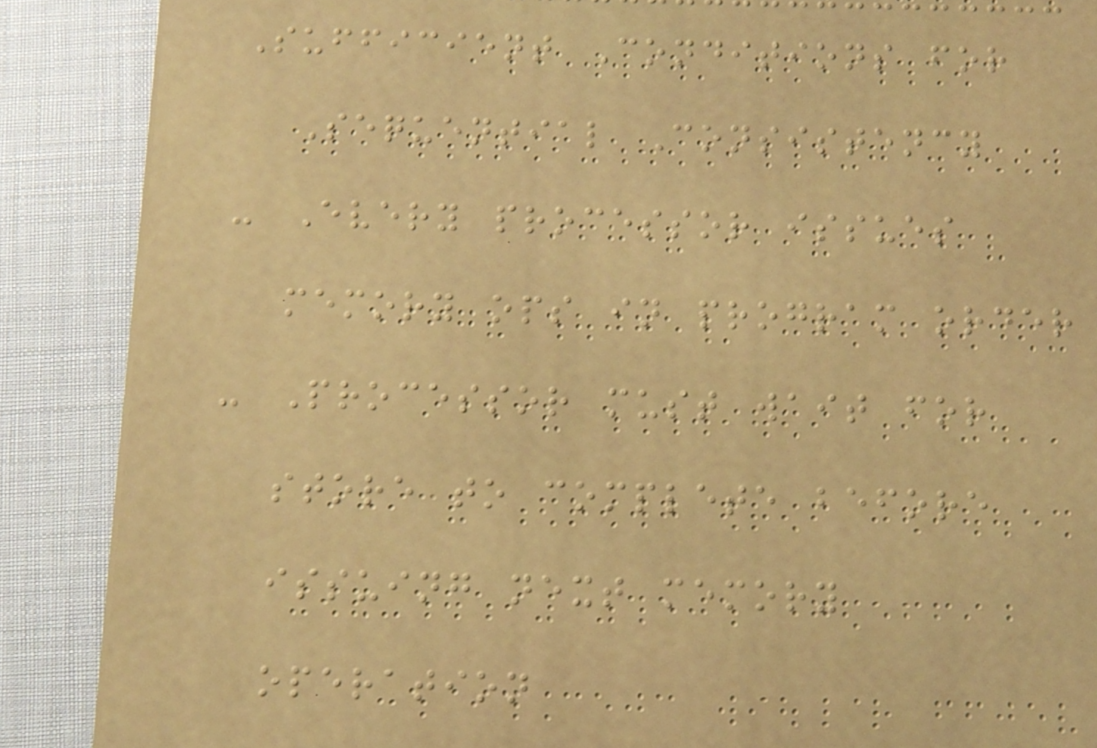Sufficient Conditions for
Sequential Consistency
- Every processor issues
memory ops in program order
- Processor must wait for
store to complete before
issuing next memory
operation
